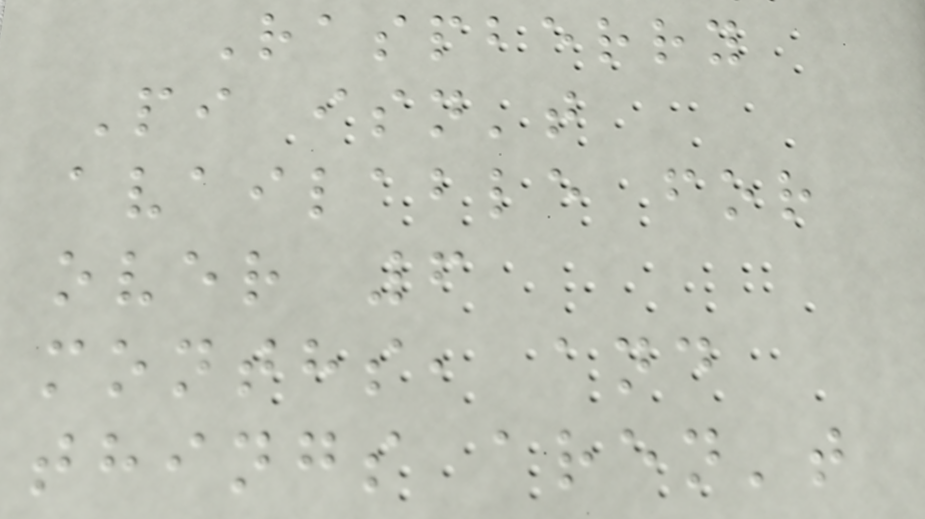Raspberry
Pi isn't
available for
over 6
months, and
things aren't
